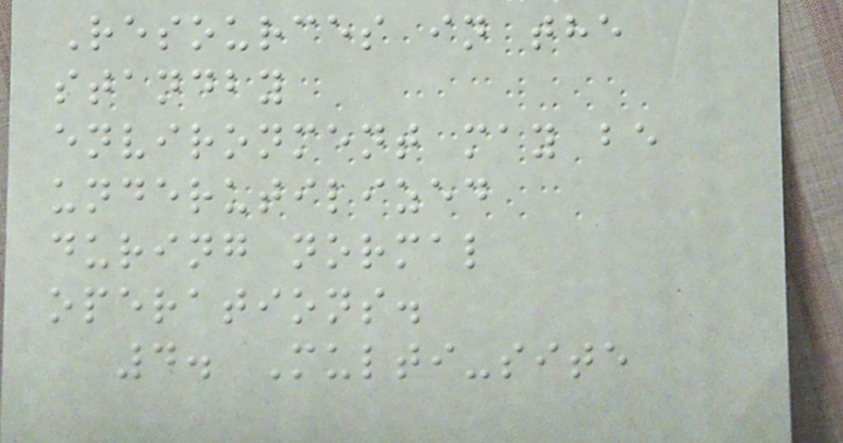Resources in the
standby
environment may be
underutilized
during normal
operations.
4. Multi-site
